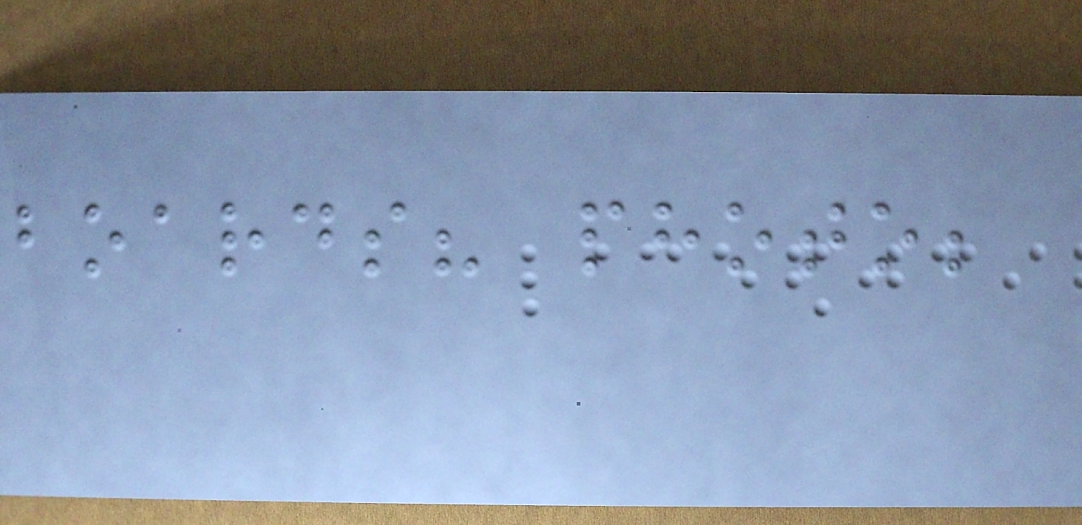boards? photo;
